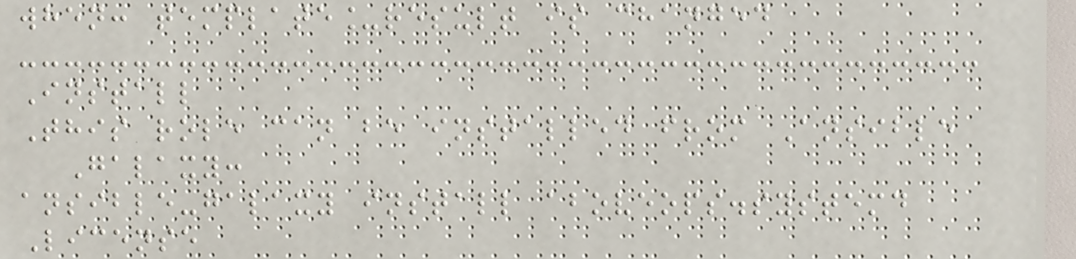when: template_result is changed
Install
This role can be installed from Ansible
Galaxy:
ansible-galaxy install aboveops.systemd
License
